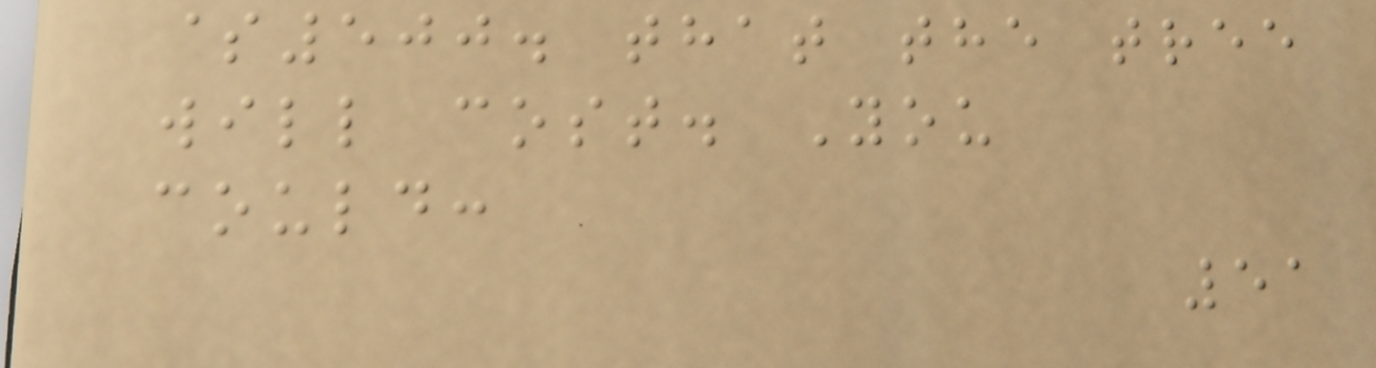$500. that the tree
will cost. You
could:
51
